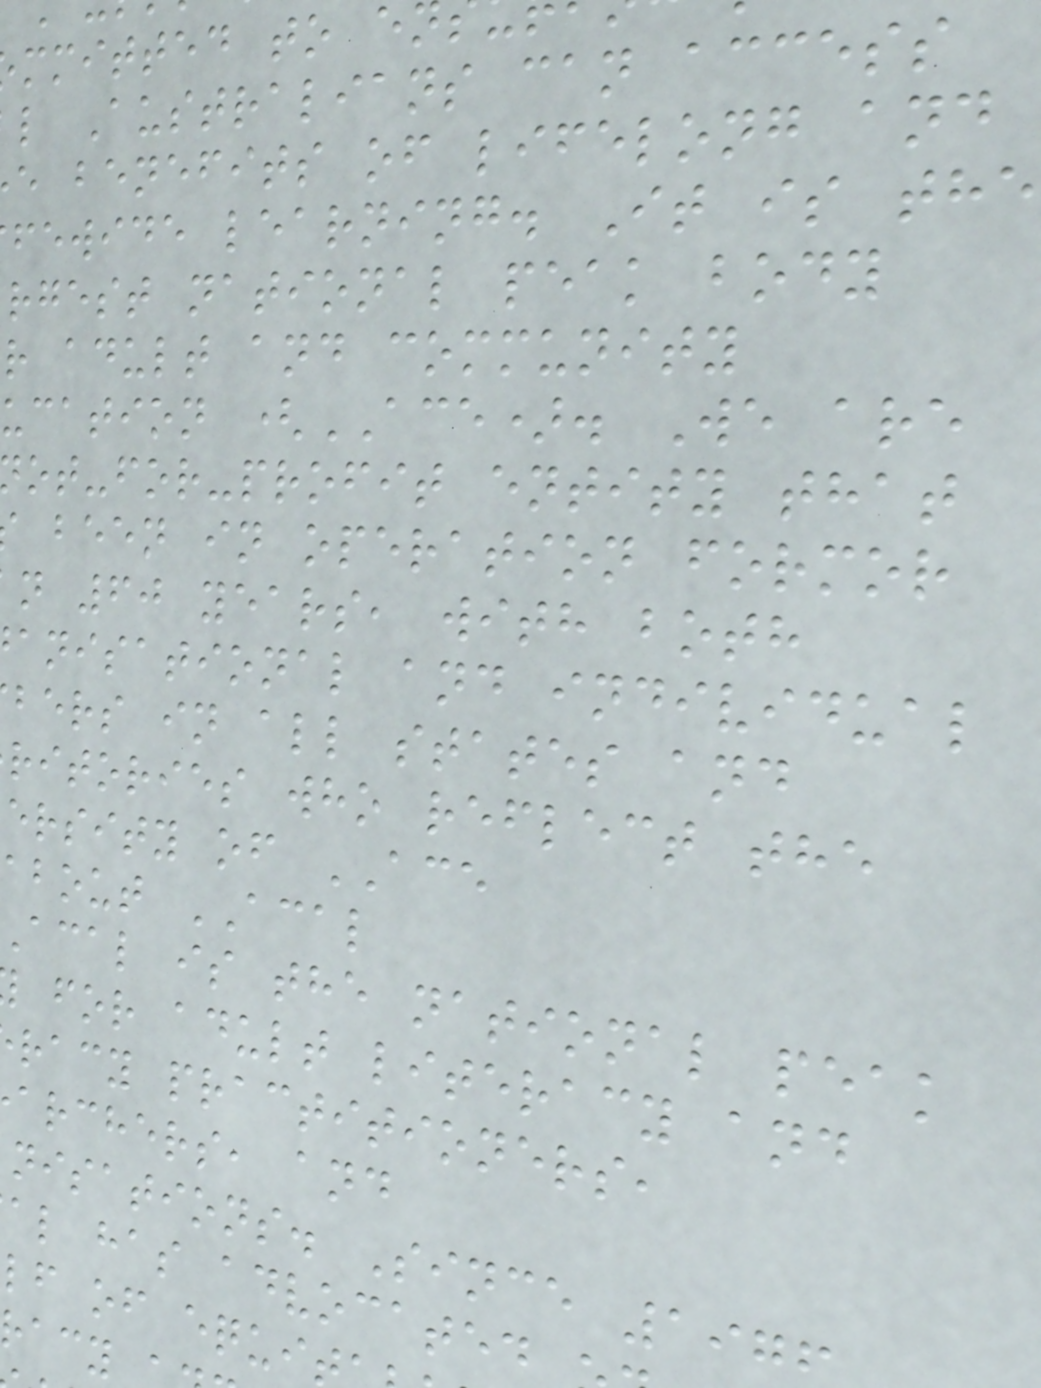mmitted to e
l Australians can access
e benefits of lifelong and
fewide learning. It is the
rgest national peak body
r adult and community
ucation (ACE). We are
ot-for-profit entity that
been in operation formor
n 60 years, with both
anisational and individual
bers in all states and
ritories who reflect the
ersity of ACE
about ACAL
acal is the national peak
for adult literacy and
racy practitioners,
archers, and
nisations. Since 197
al has advocated
lf of equi
